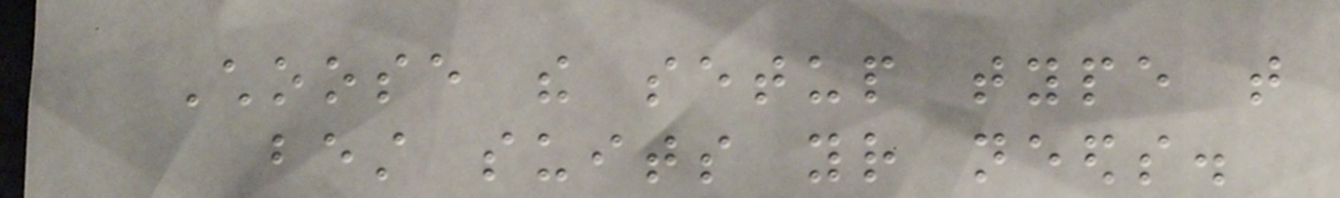Choose the setup type that
best suits your needs.
